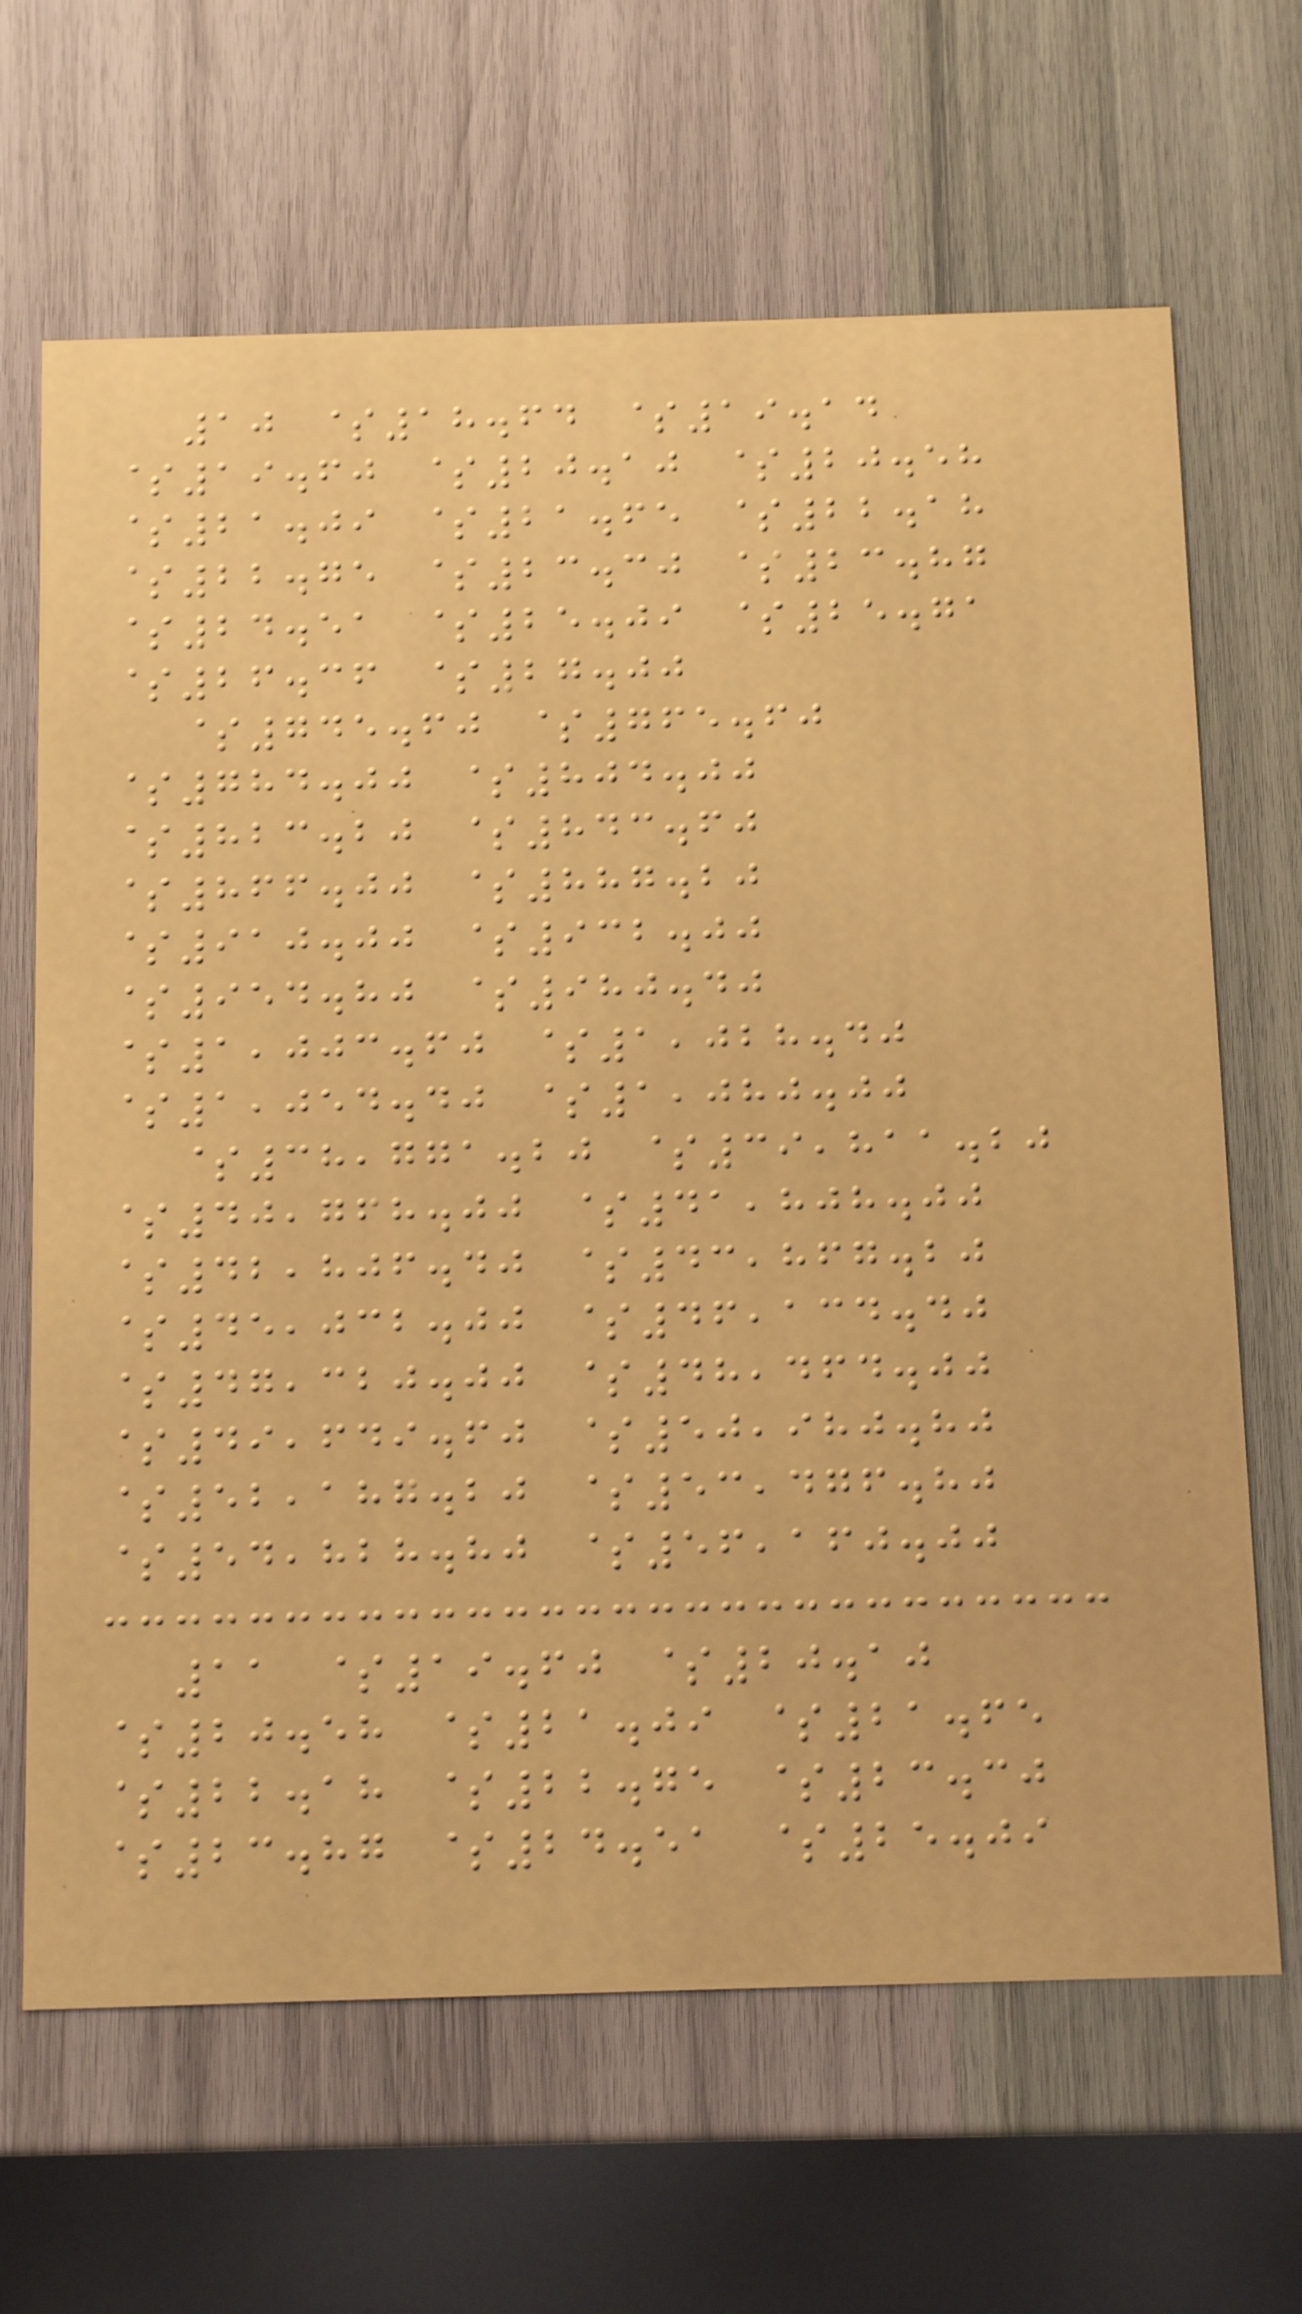10 $18.64 $19.14
$19.60 $20.10 $20.58
$21.09 $21.65 $22.18
$22.75 $23.30 $23.87
$24.51 $25.09 $25.71
$26.36 $27.00
$745.60 $765.60
$784.00 $804.00
$823.20 $843.60
$866.00 $887.20
$910.00 $932.00
$954.80 $980.40
$1,003.60 $1,028.40
$1,054.40 $1,080.00
$38,771.20 $39,811.20
$40,768.00 $41,808.00
$42,806.40 $43,867.20
$45,032.00 $46,134.40
$47,320.00 $48,464.00
$49,649.60 $50,980.80
$52,187.20 $53,476.80
$54,828.80 $56,160.00
11 $19.60 $20.10
$20.58 $21.09 $21.65
$22.18 $22.75 $23.30
$23.87 $24.51 $25.09
